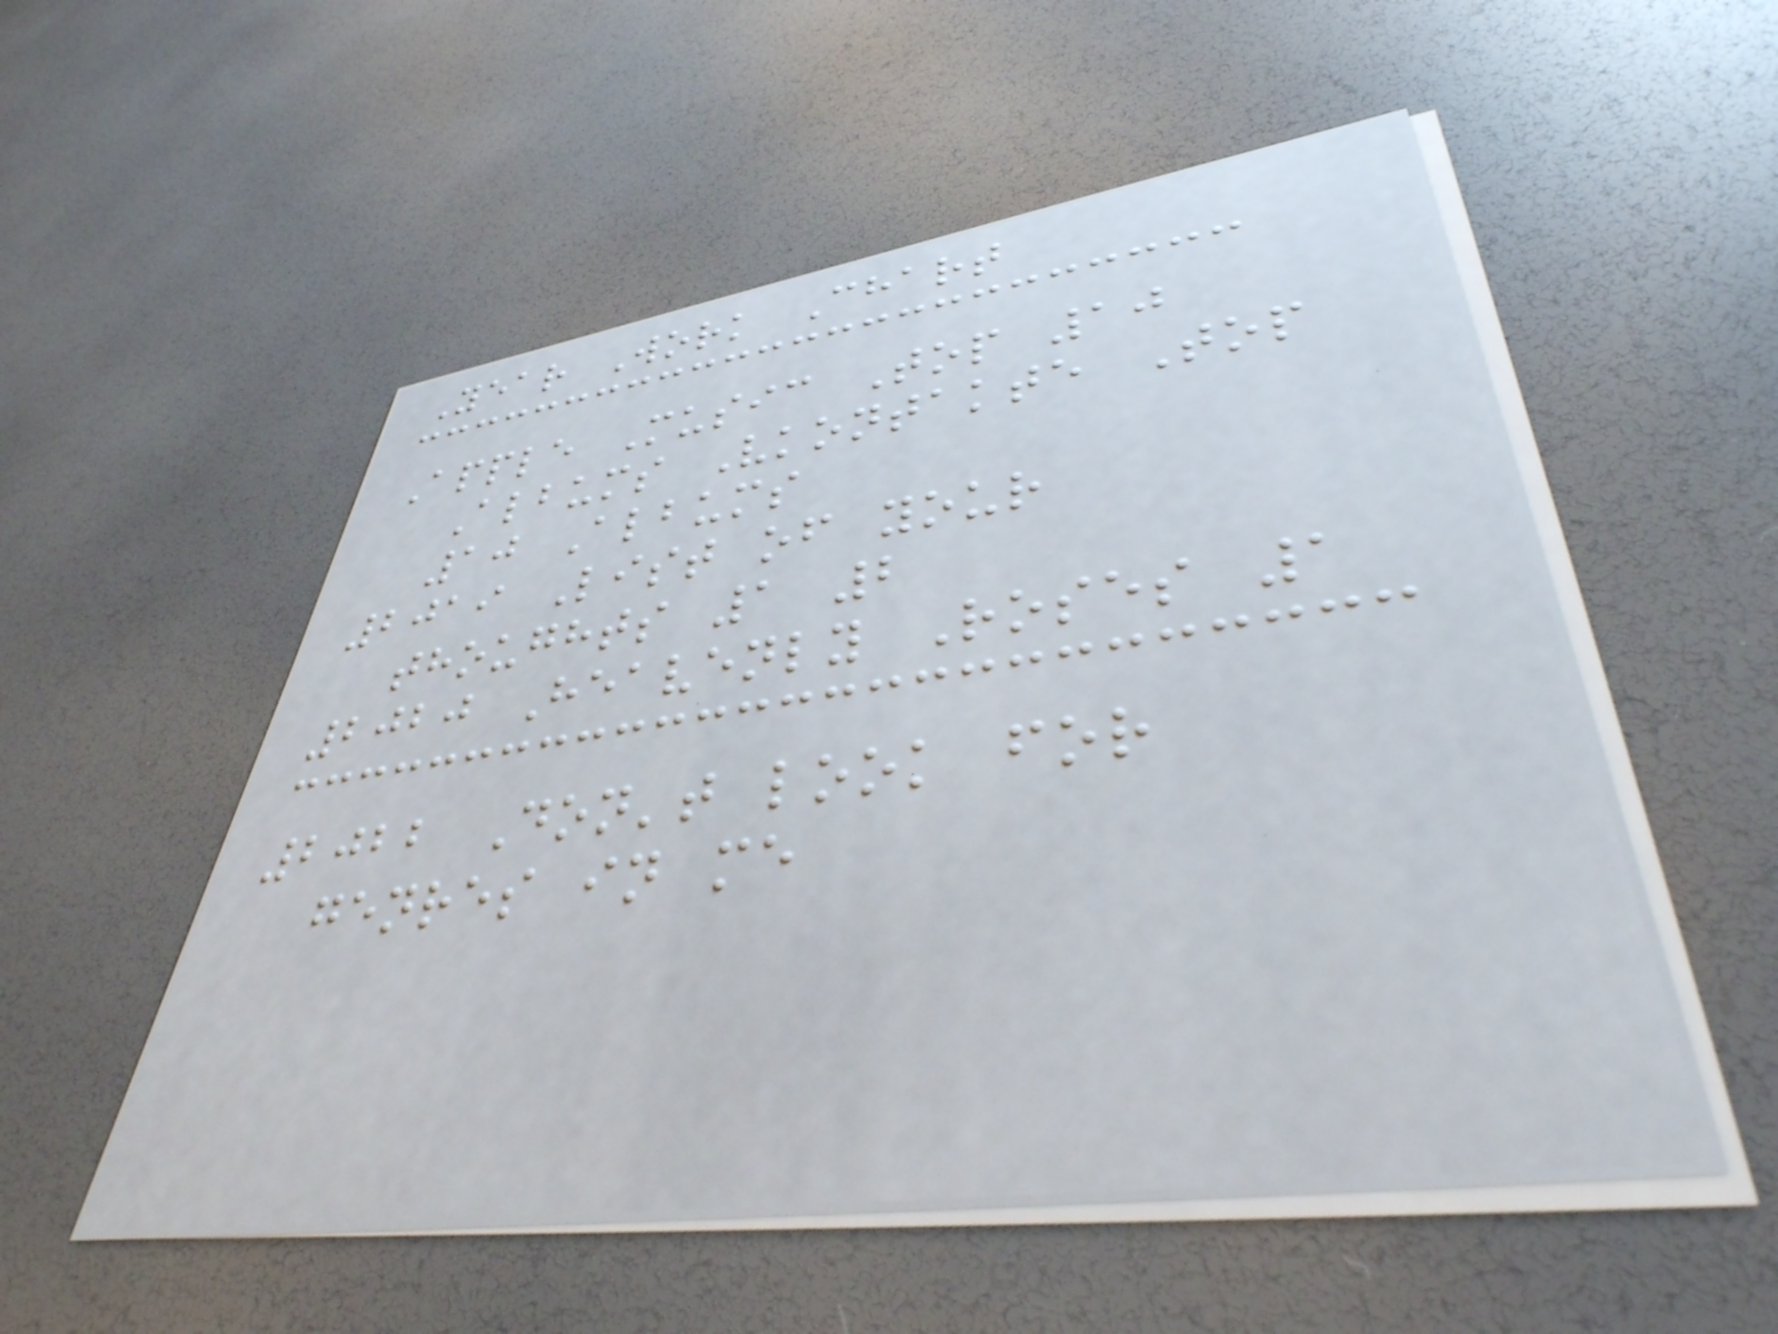Year Work Chart
Apple Music Top 10
Albums Vkontakte Top
10 Albums
2019 List of your
thoughts 1 2
2020 Heavenly Roses 1
2022 Don't look for
genres in me
